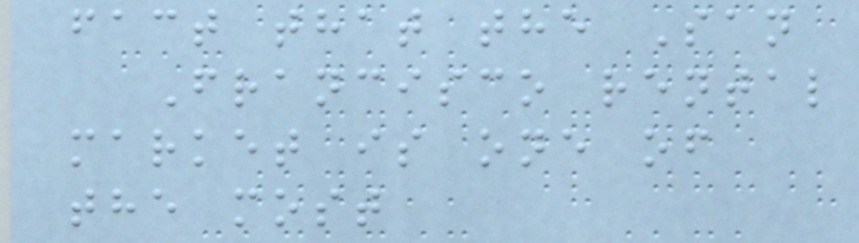fact that the San
Francisco rental
market is one of
the most
